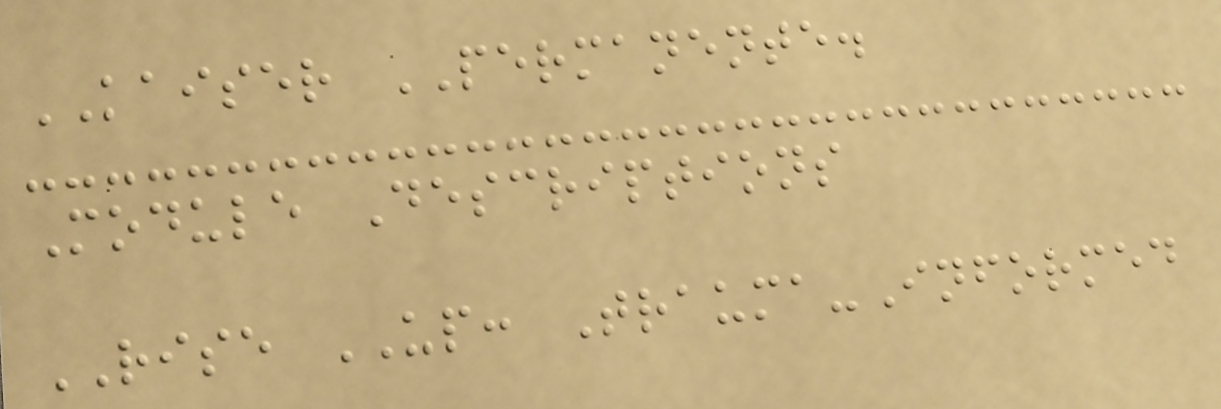KAISER PERMANENTE.
Module Descriptions
RISE UP: Trauma-Informed
